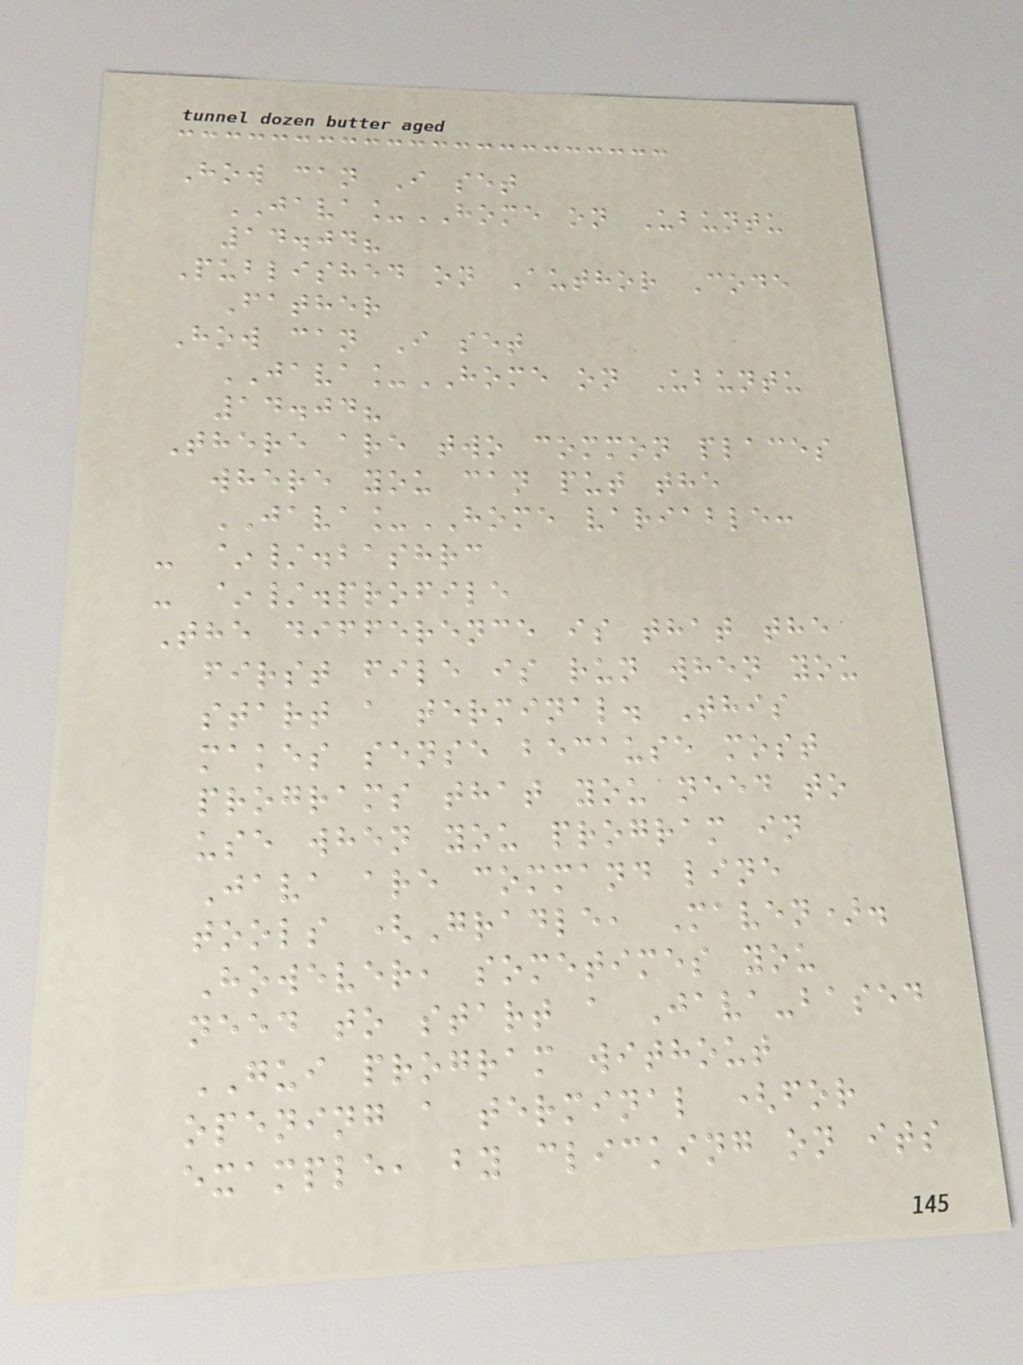How can I set
JAVA_HOME on Ubuntu
14.04?
Published on Author Code
Father
How can I set
JAVA_HOME on Ubuntu
14.04?
There are two common places
where you can put the
JAVA_HOME variable:
- ~/.bashrc
- ~/.profile
The difference is that the
first file is run when you
start a terminal. This
makes sense because most
programs that you need to
use when you program in
Java are command line
tools (Gradle, Maven).
However, sometimes you
need to start a Java-based
GUI program without
opening a terminal (for
example, by clicking on its
